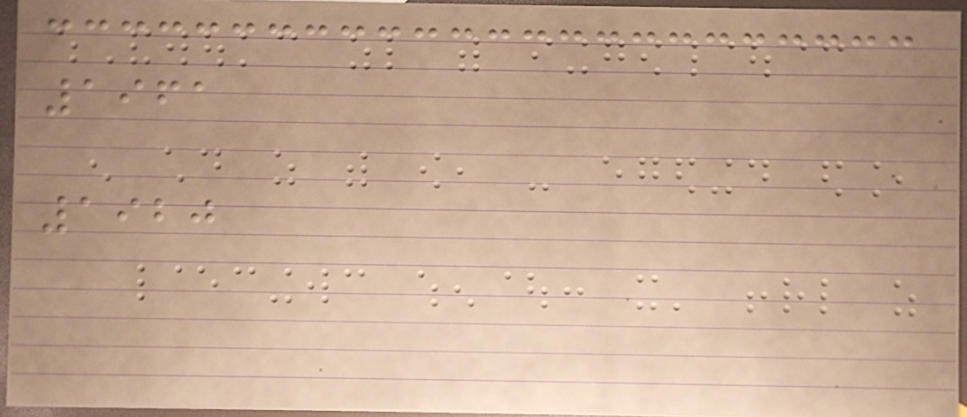1961
1920
